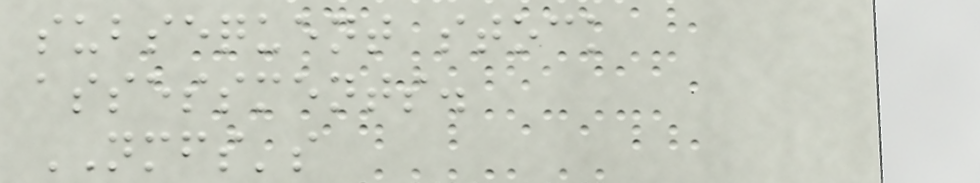subsequent stock
assessments.
NMFS's
